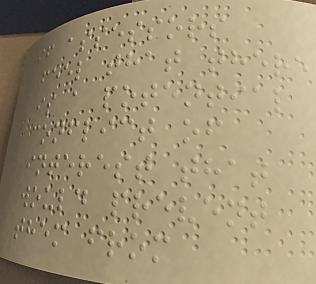If assessors
feel that there
is a potential
conflict of
interest that
would prevent
them from
